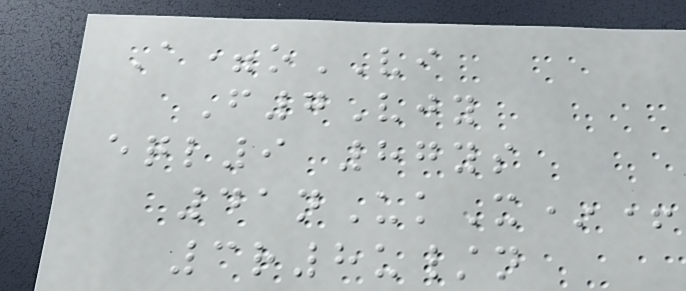A=oVI
F7Vjy
eql9 87ys
41nUkX*+
3r8u/n
